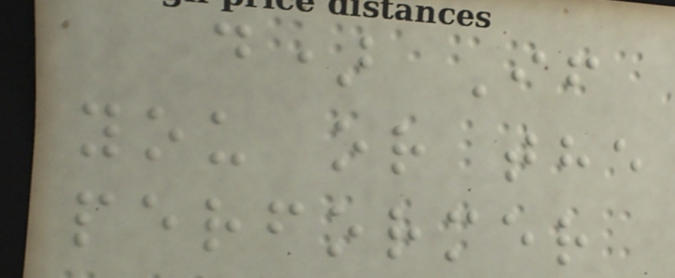d) If
you or the
performer
